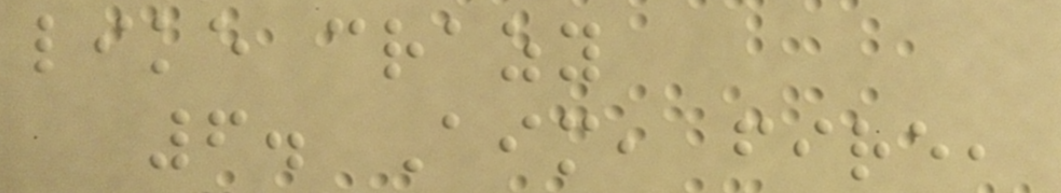like crazy
6. Aim, fire,
